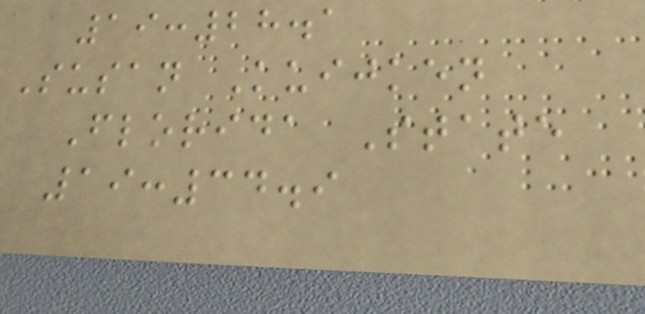19:28.1
Susan Kuijken
Florida State
19:34.9
